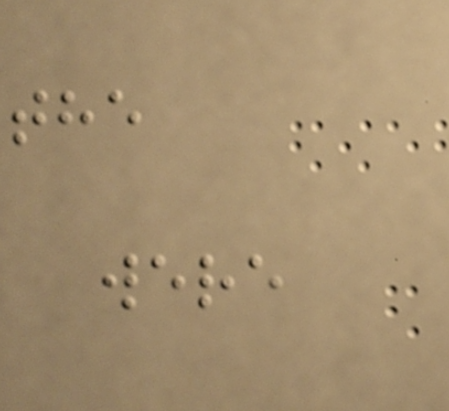the
were
